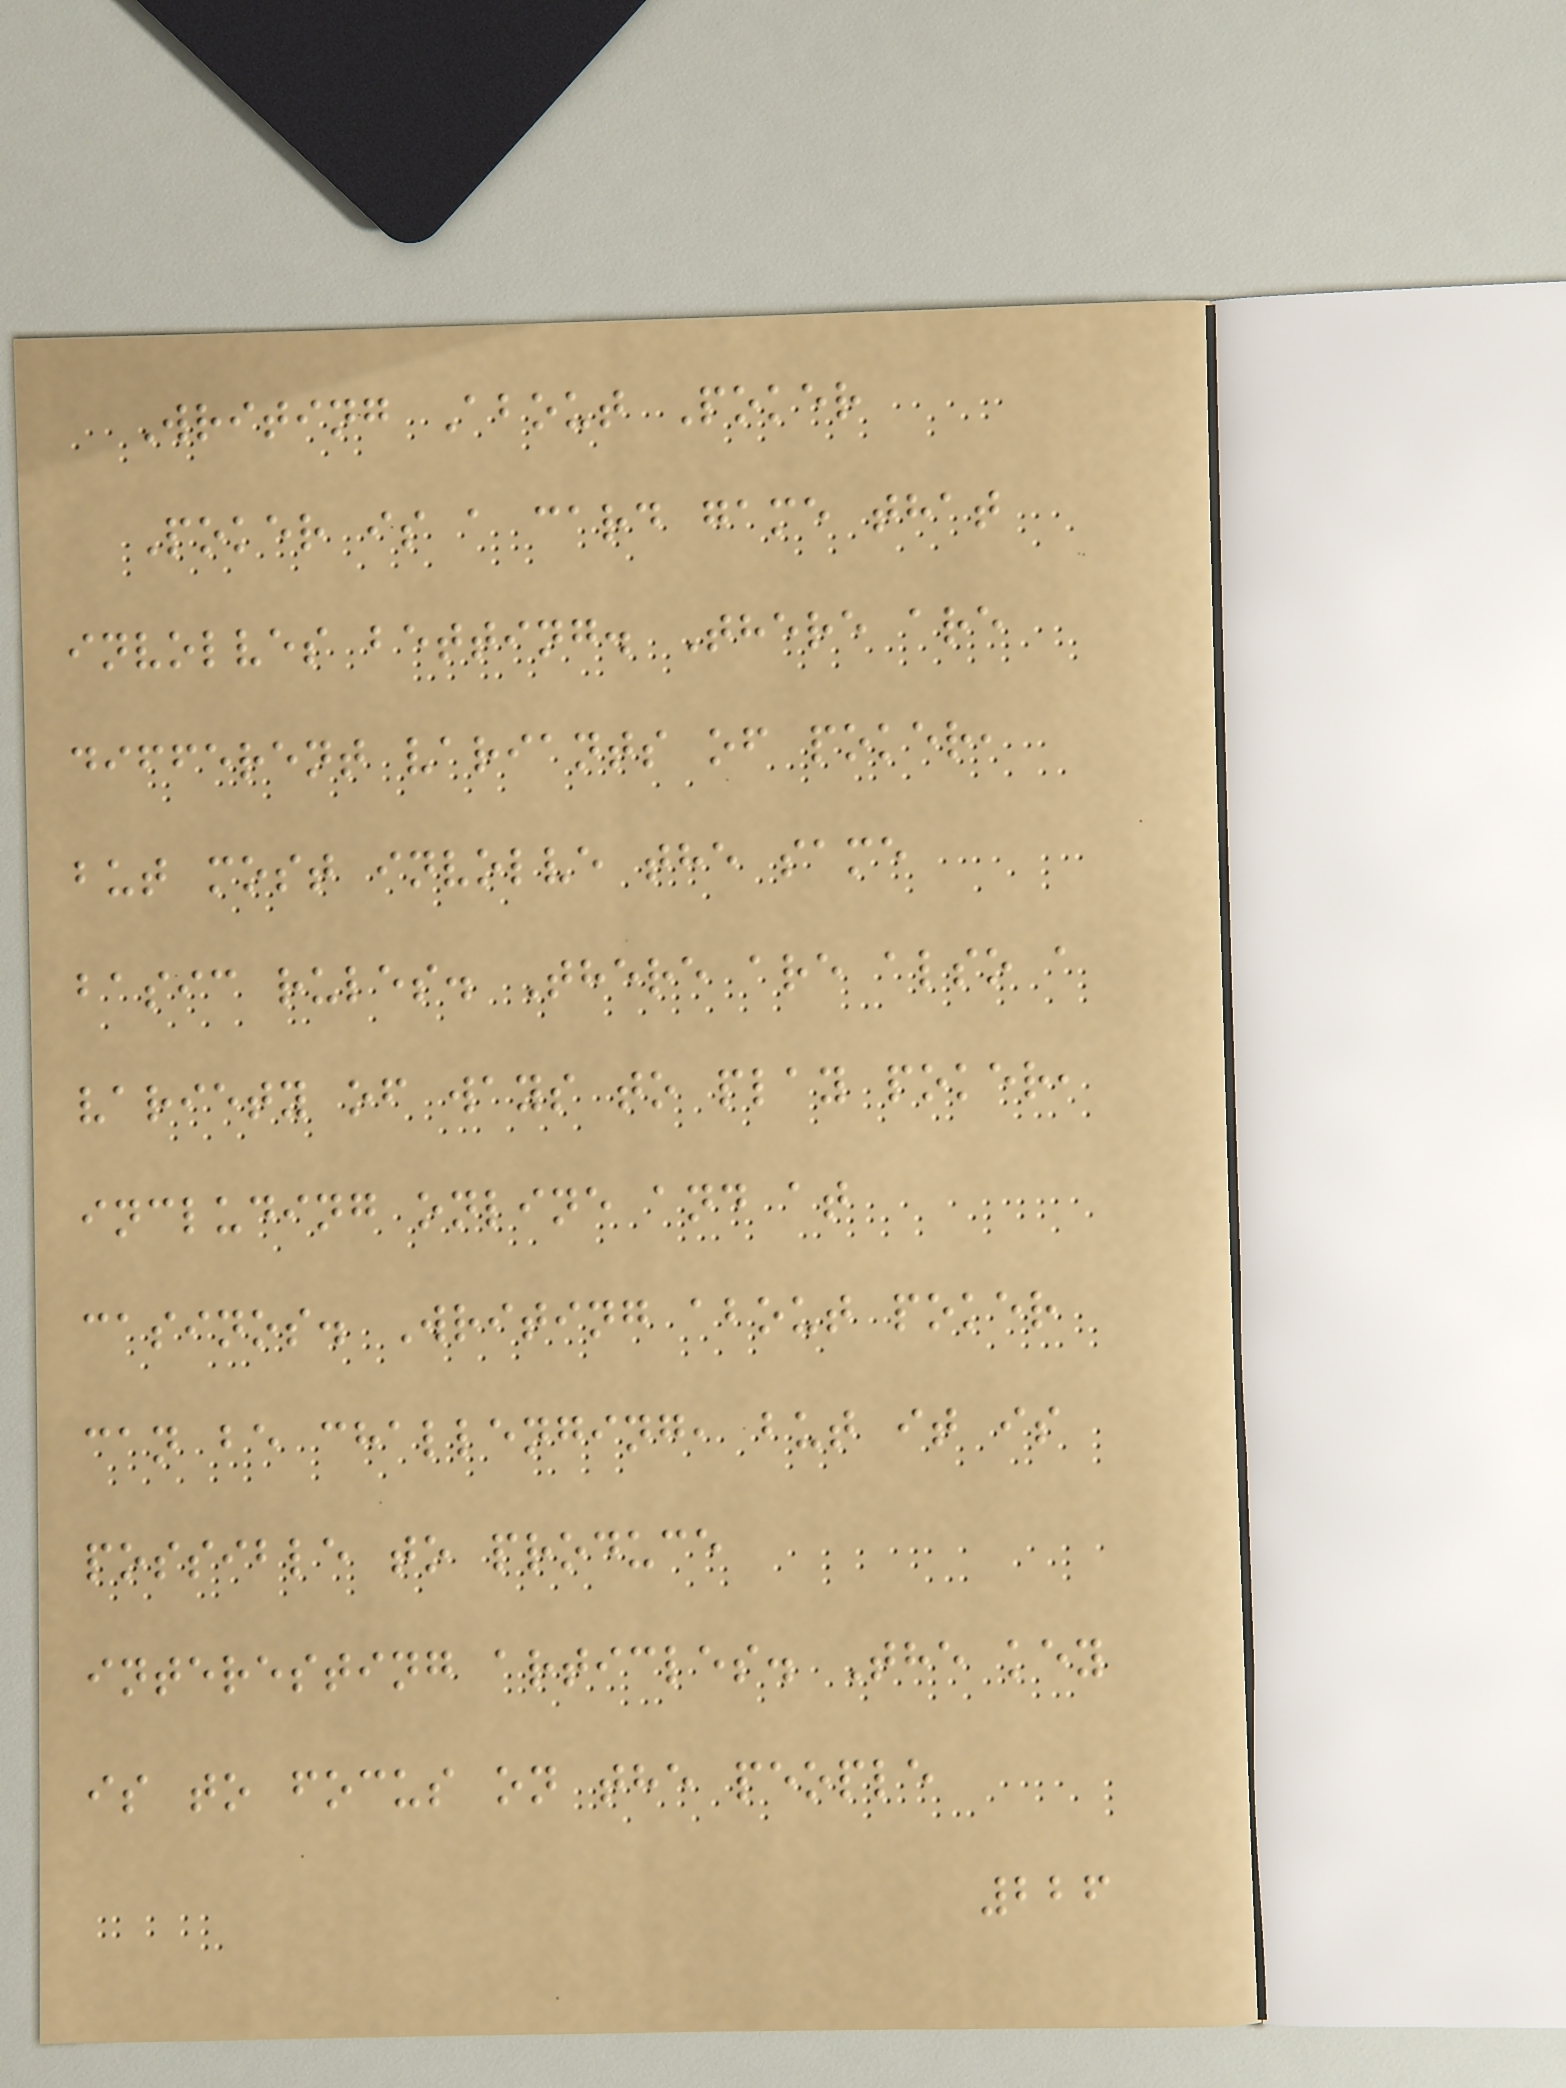Writing About Poker
Poker is a card game that
involves betting. There are
different variants of poker,
but most involve the same
basic rules. There are also a
variety of ways to play poker,
including online and at
casinos. Writing about poker
can be challenging, but it is
possible to produce
interesting articles. The key
is to focus on the people
226
